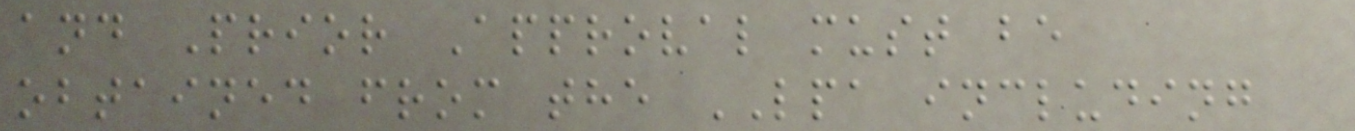and Prior Approval must be
obtained from the LPA including
